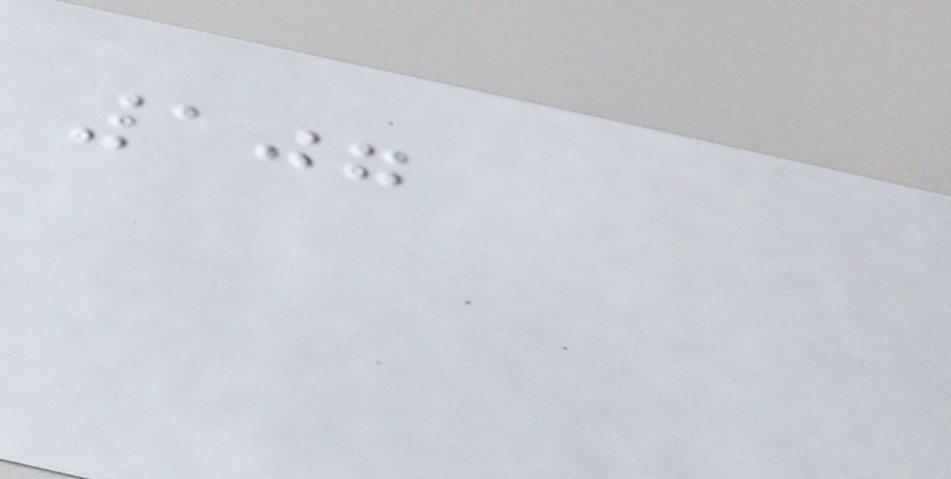107
